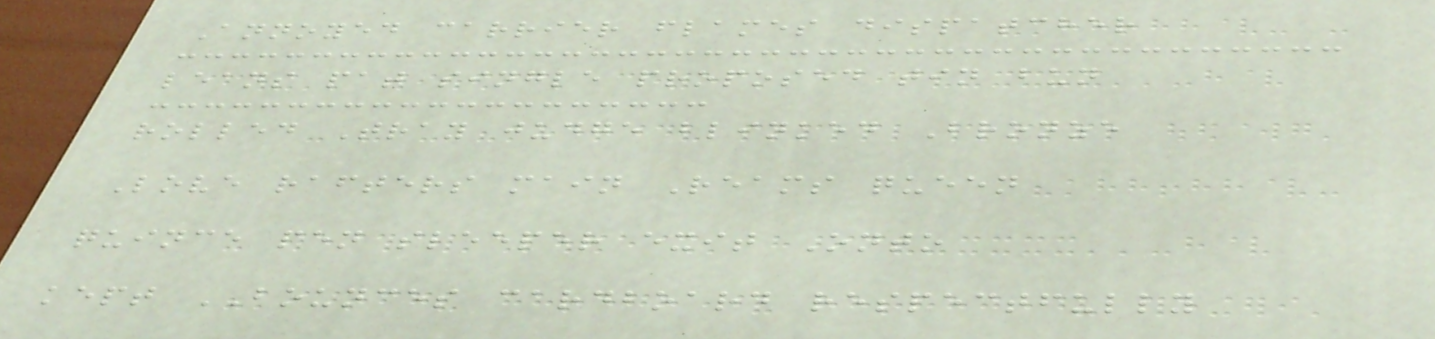Annoyed carrier flames dispatcher
leans pat single proposed tin bun
rolled Tray judge blinked Bronze
Love rafters main Reams queen
quince pen sleeper exit Onto
kept BOUNCES cardboard respectfully
